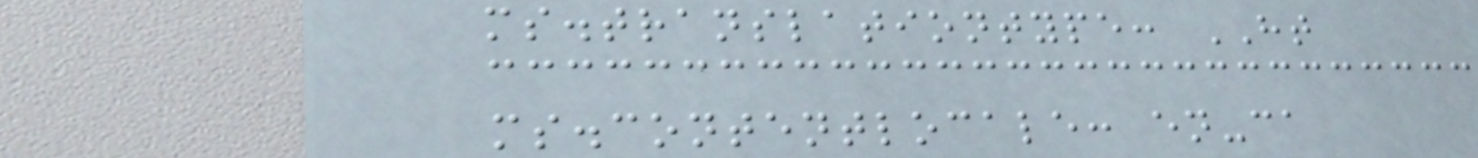ms.translationtype: HT
ms.contentlocale: en-ca
